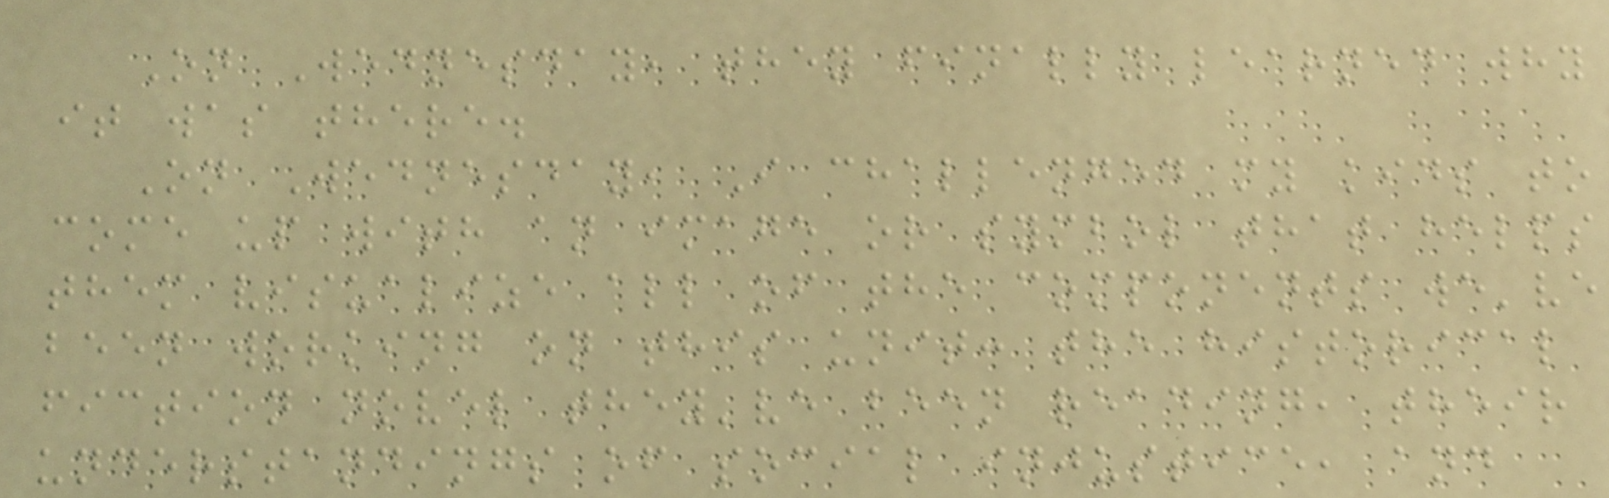On Wednesday, they finally learned why
it was there.
On Wednesday, I challenged my kids to
come up with an image or symbol that helps
them visualize all of the components we've
been working on this unit: the historical
fiction novel they've been reading, their
understandings of social injustice, and
